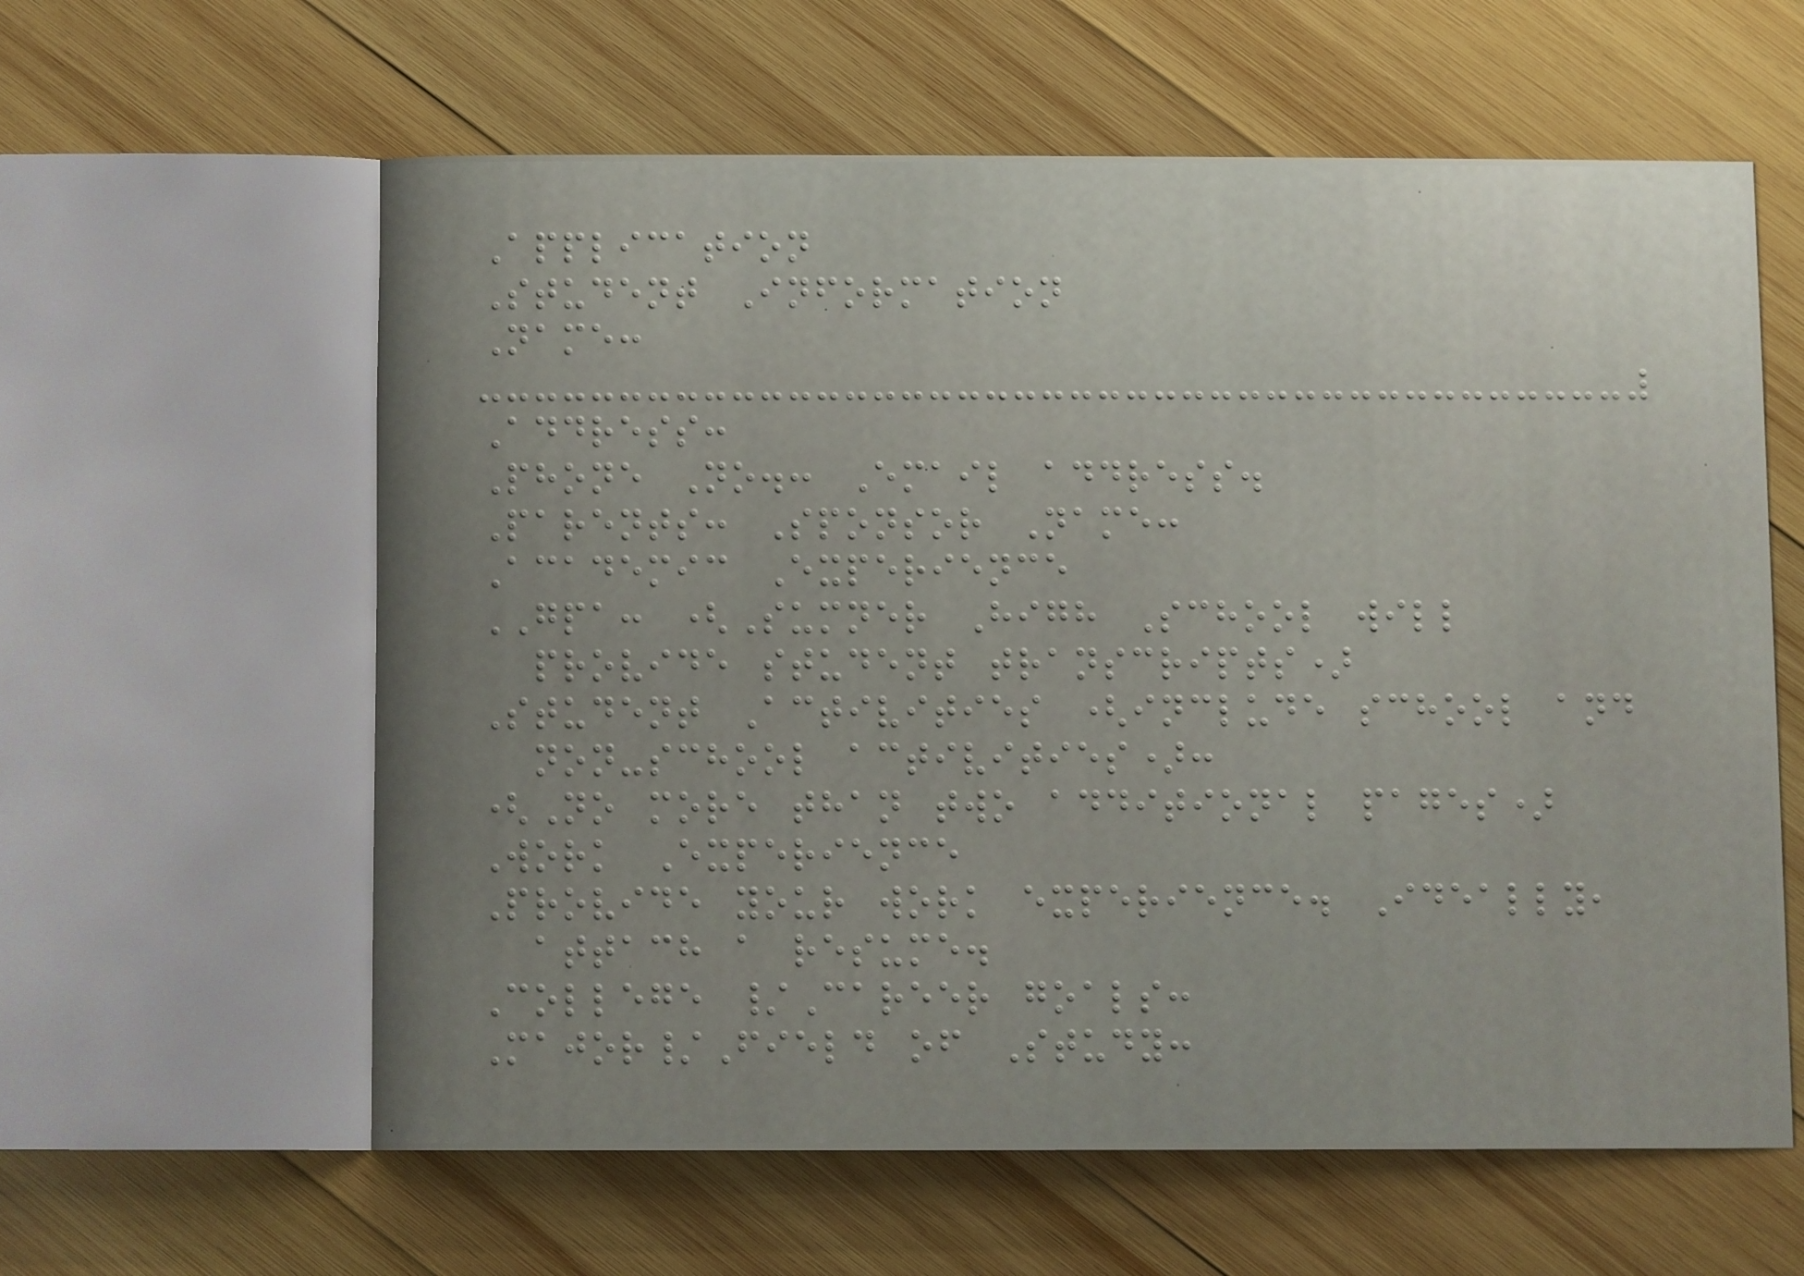Application
Student Information
Name:
Address:
Phone No.: Email address.
Parents: Sponsor Name:
Academic Experience
GPA: (Sumner High School will
provide student transcripts)
Student Activities (include school and
non-school activities):
(No more than two additional pages)
Work Experience
Provide your work experience. Ideally,
attach a resume.
College /Career goals:
Major/Field of Study:
